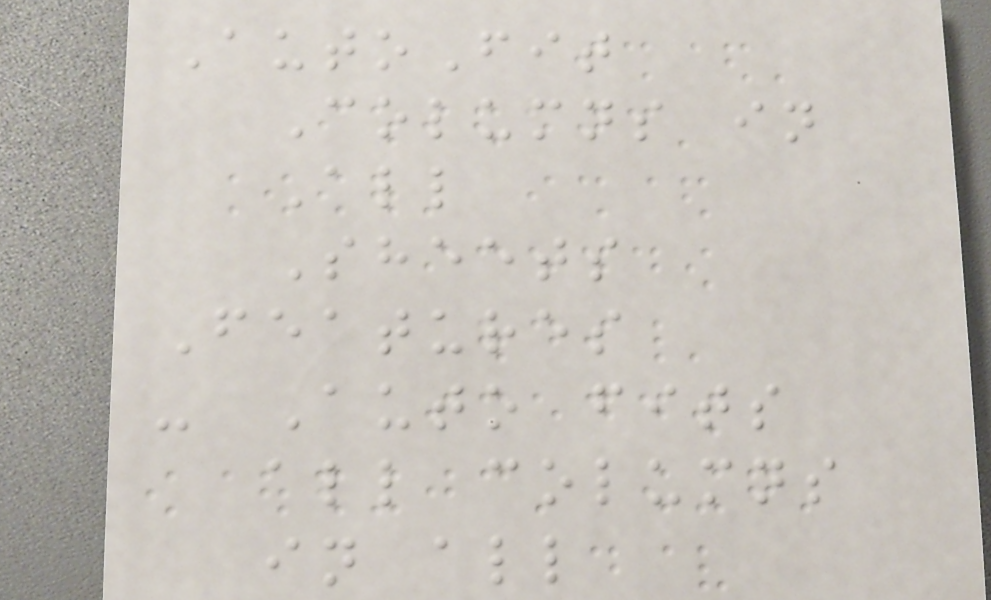AutoFit
Columns in
All
Sheets
Features
- Auto fits
all columns
in all
